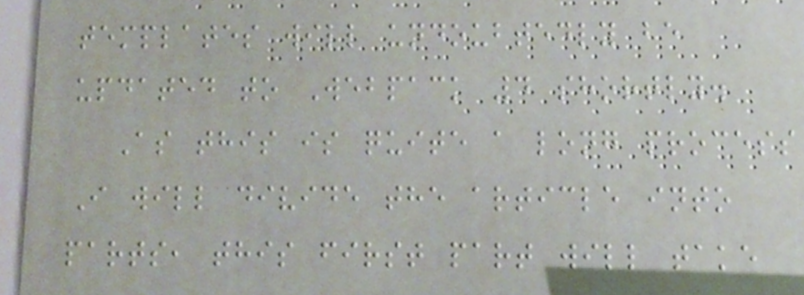templates will undoubtedly be
updated to Webpack 4 shortly.
As this is quite a long process
I will divide the article into
parts, this first part will take
